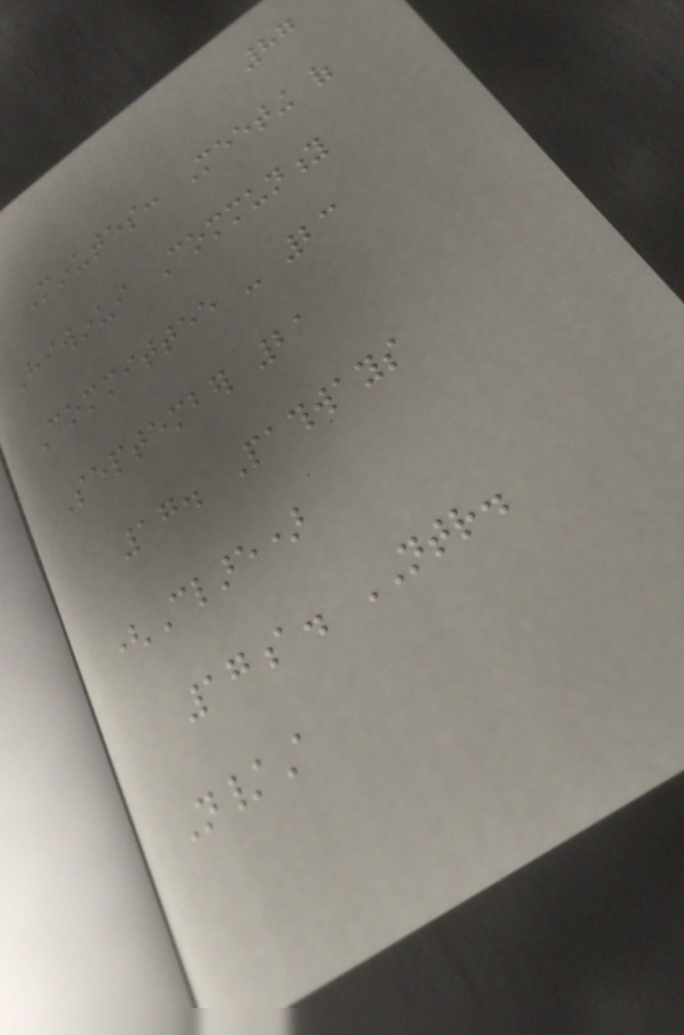87
Minutes: Meeting of
Hiwinui Community
Committee - 23
September 21
17. Pathways
(Clare)
17a. NTR.
N/A
